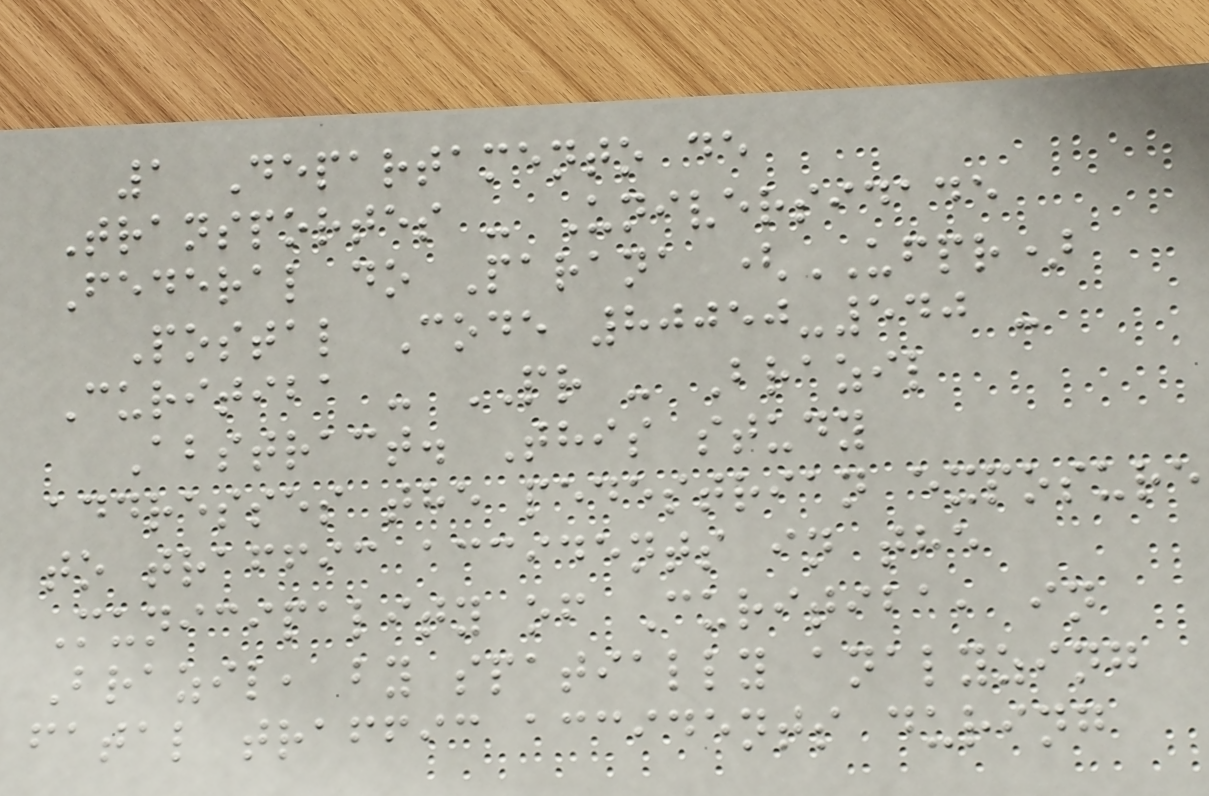1 Departamento de
Transportes - Universidade
Federal do Parana (UFPR)
Postal Code 80050-540 -
Curitiba - PR - Brazil
Abstract. This study
addresses the pedestrian exposure
to traffic accidents in the
Municipality of Curitiba, in
Brazil, by spatially analyzing
fatal traffic accidents during
